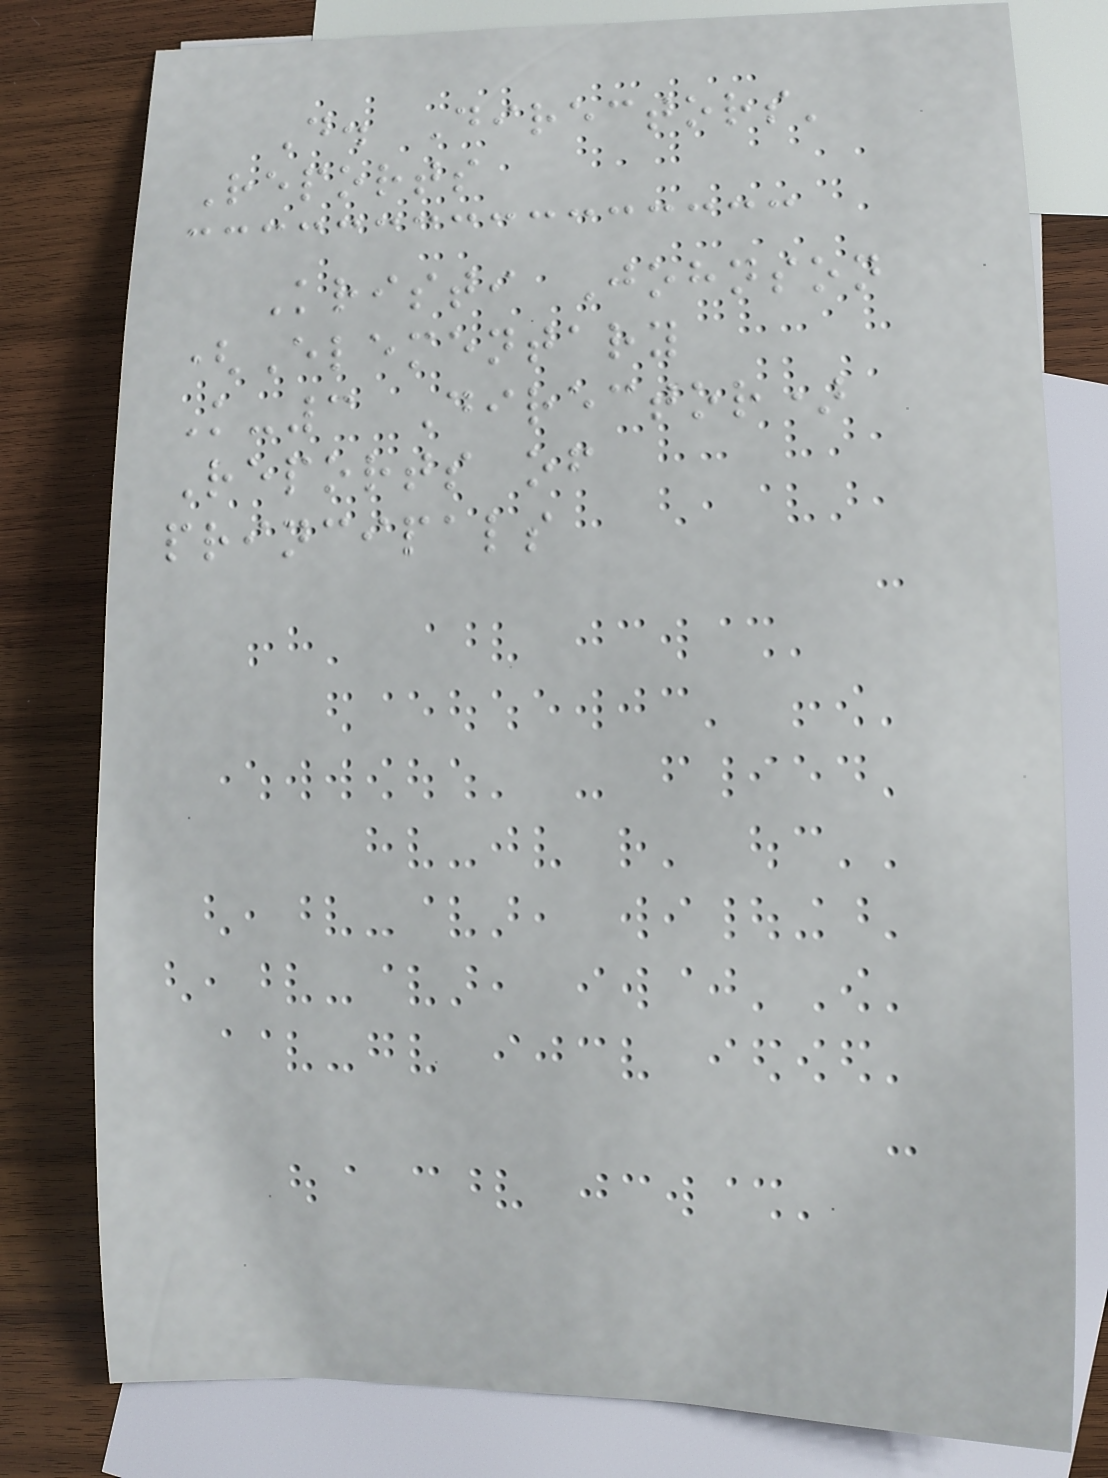D. Directors'
Reports
Kristi Johnson
(Elementary
K-3 Director)
Reports of
principals
